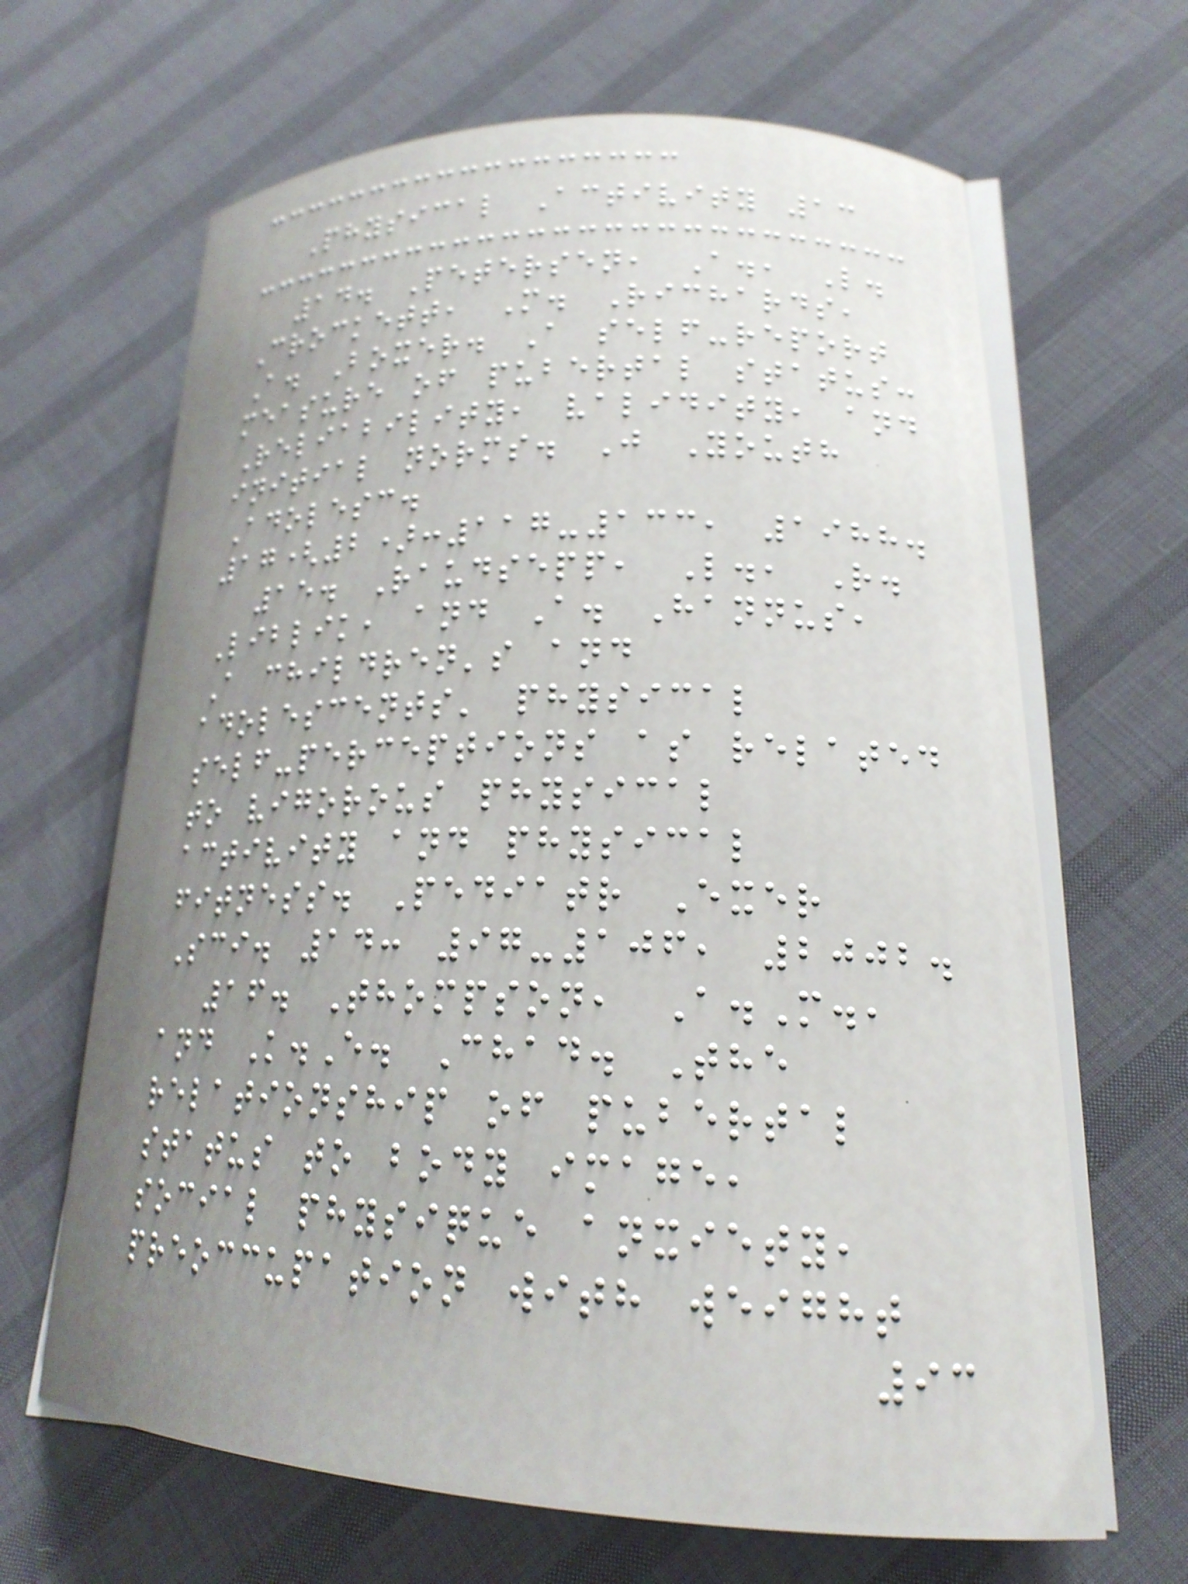Physical Activity 13
14. Petersen, A., L.
Crockett, M. Richards,
A. Boxer. A self-report
measure of pubertal status:
Reliability, validity, and
initial norms. J Youth
Adolesc.
17(2):117-133, 1988.
15. Raudsepp, L., R.
Liblik, and A. Hannus,
A children's and
adolescents' physical
self-perceptions as related
to vigorous physical
activity and physical
fitness. Pediatr Exer
Sci. 14: 97-106, 2002.
16. Thompson, A.M.,
and K.E. Chad. The
relationship of pubertal
status to body image,
social physique anxiety,
preoccupation with weight
93
